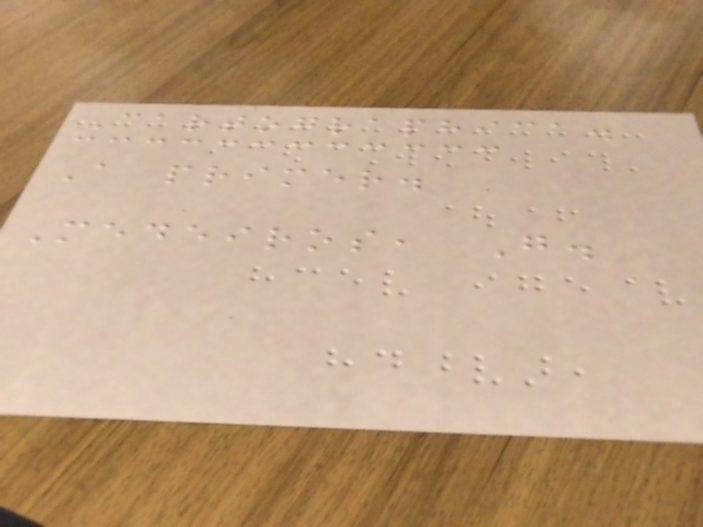Cartographica.
A primer.
Medeiros, G.
